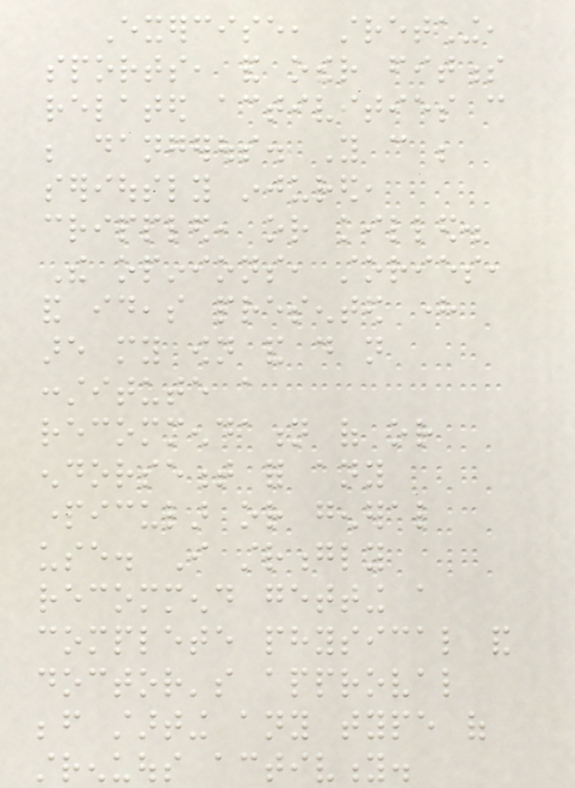Exercise, stretching,
sports, and other fitness
related activities can
be dangerous. You can be
seriously injured,
crippled, or killed.
The opinions, stories,
and ideas presented here
are my own and do not
constitute a
recommendation of or
endorsement for any
particular or general
use. I strongly
recommend getting a
complete physical and
doctor's approval
before starting any type of
strenuous activity.
